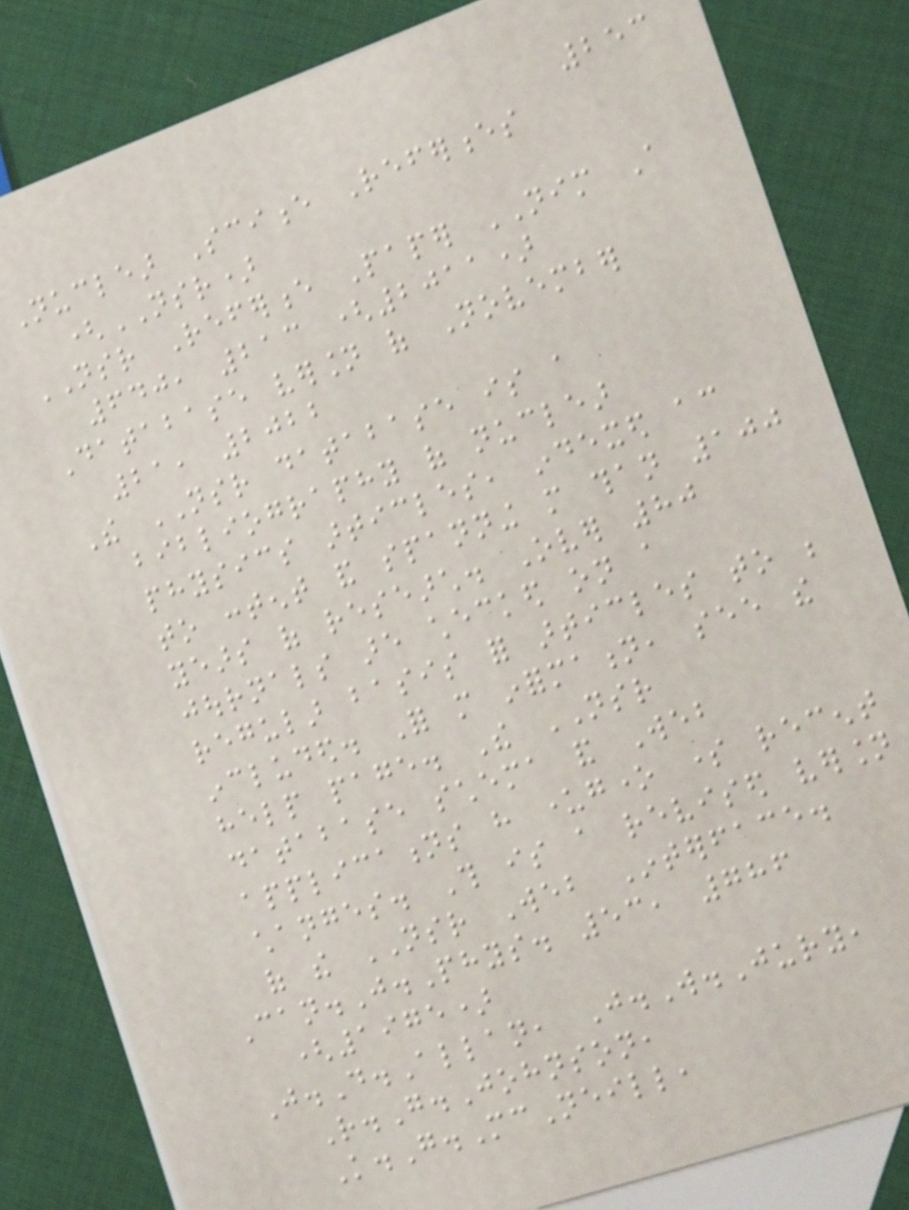253
Nuclear Science References
(NSR)
NSR Reference Paper NIM A
640, 213 (2011)
Database version of November
21, 2022
The NSR database is a
bibliography of nuclear
physics articles, indexed according
to content and spanning more than 100
years of research. Over 80
journals are checked on a
regular basis for articles to be
included. For more information, see the
help page. The NSR
database schema and Web
applications have undergone some recent
changes. This is a revised version
of the NSR Web Interface.
Can.J.Phys. 53, 786
(1975)
J.D.Allan, J.W.Jury,
R.G.Johnson,
K.G.McNeill,
